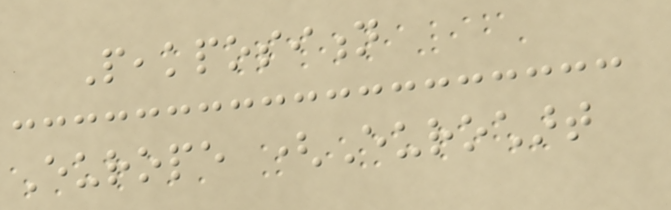Peakposition
Europe (Eurochart
